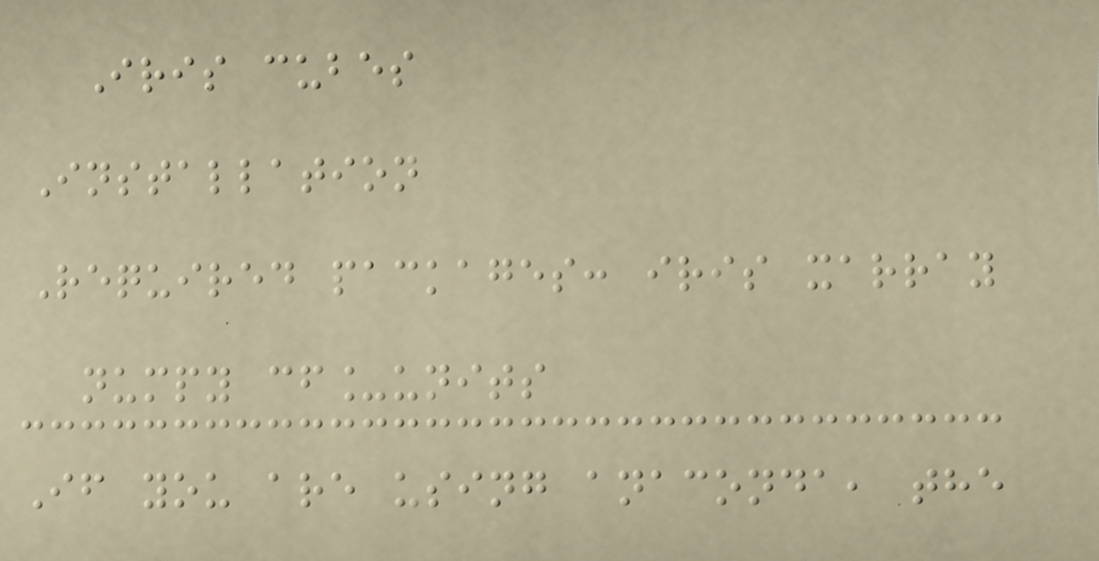Iris cubes
Installation
Required packages: iris xarray
numpy cf_units
If you are using anaconda, the
